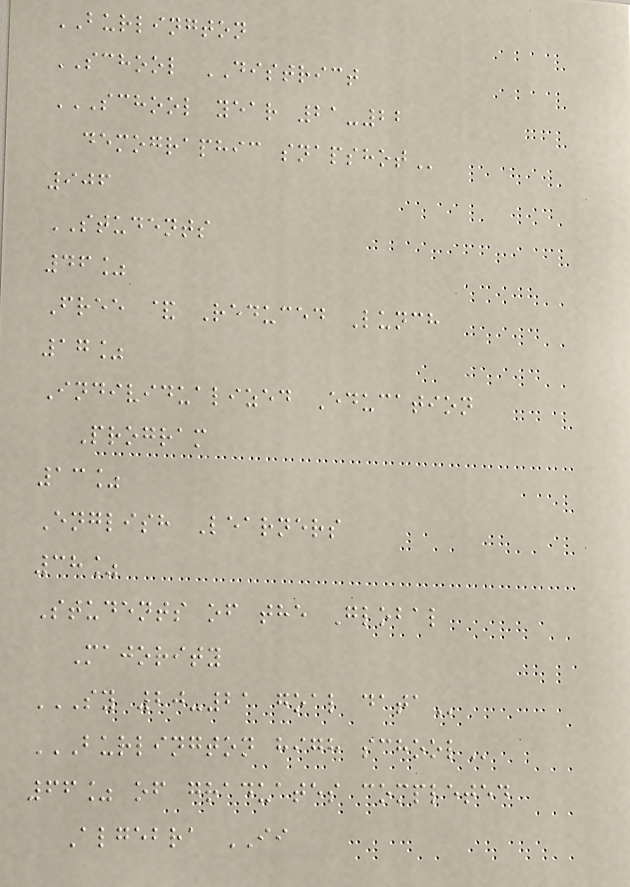BURLINGTON
SCHOOL DISTRICT
SCHOOL YEAR 21-22
DEMOGRAPHIC SNAPSHOT
906
STUDENTS
46%
Free & Reduced Lunch
17%
Individualized Education
Program
13%
English Learners
38%
Students of the Global
Majority
SY 20-21 GOAL DATA
BURLINGTON HIGH SCHOOL
66% of graduates completed
Algebra II
